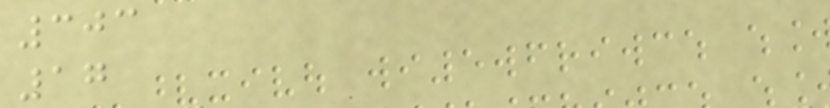303
17
